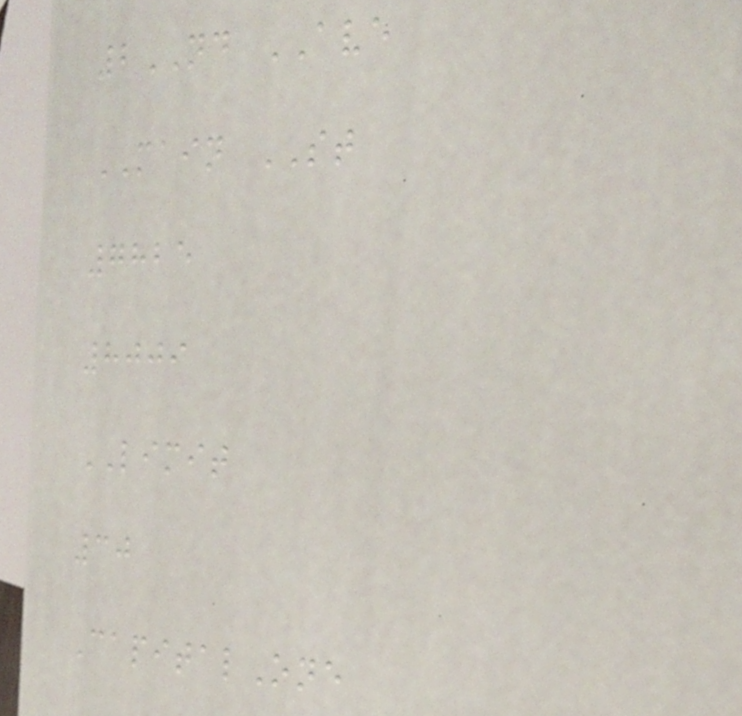2ND AVE
MAIN ST
7825
8009
LIMIT
30
CapitalOne
